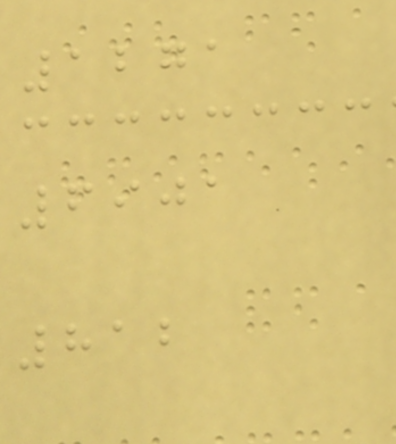1271
6901
812
